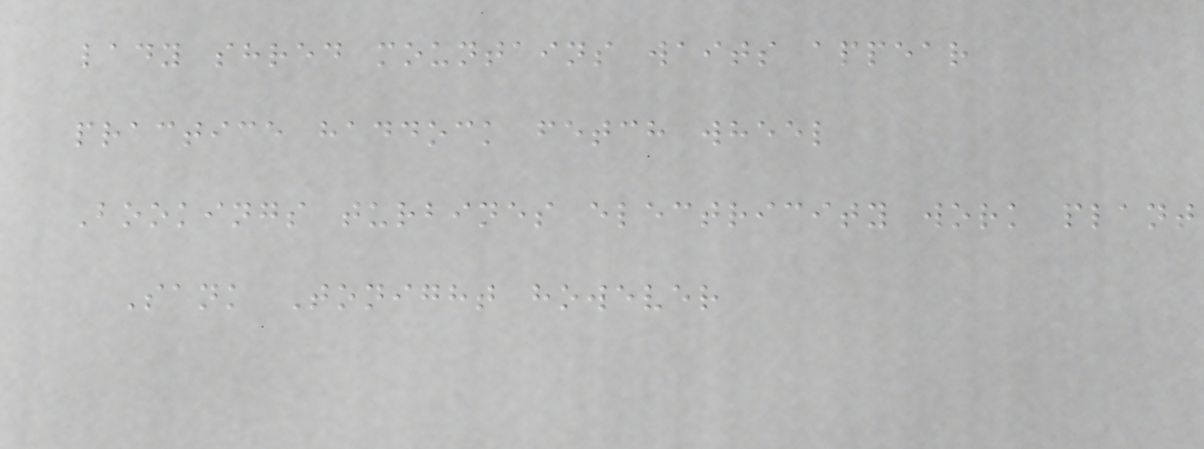lady shred mountains waits appear
practice haddock fetch wheel
Bookings turbines electricity work plant
Sank Tonight however
